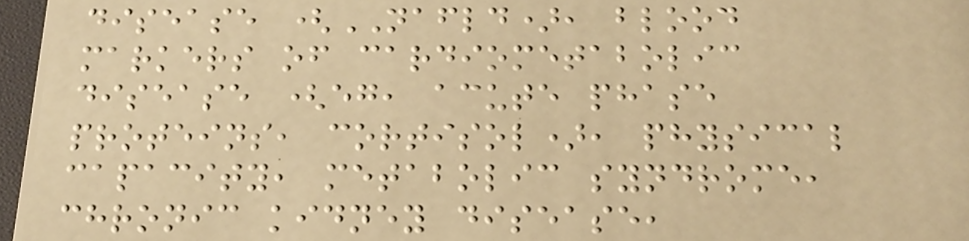disease (NAFLD), blood
markers of cardiometabolic
disease (eg, acute phase
proteins, cortisol), physical
capacity, metabolic syndrome,
chronic kidney disease,
